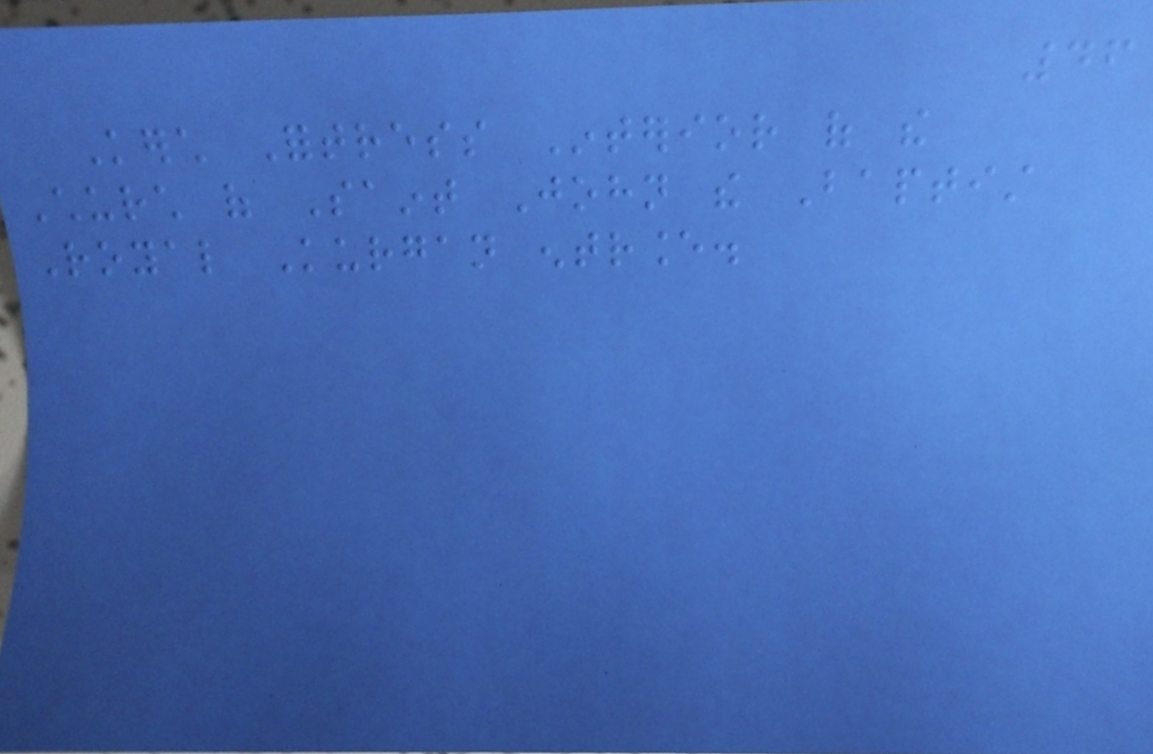46
Kerch Fortress Interior of the
Church of Saint John the Baptist
Royal Kurgan entrance.
